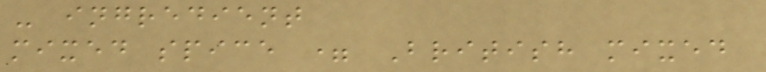- ingredient
mixed spice = British mixed
